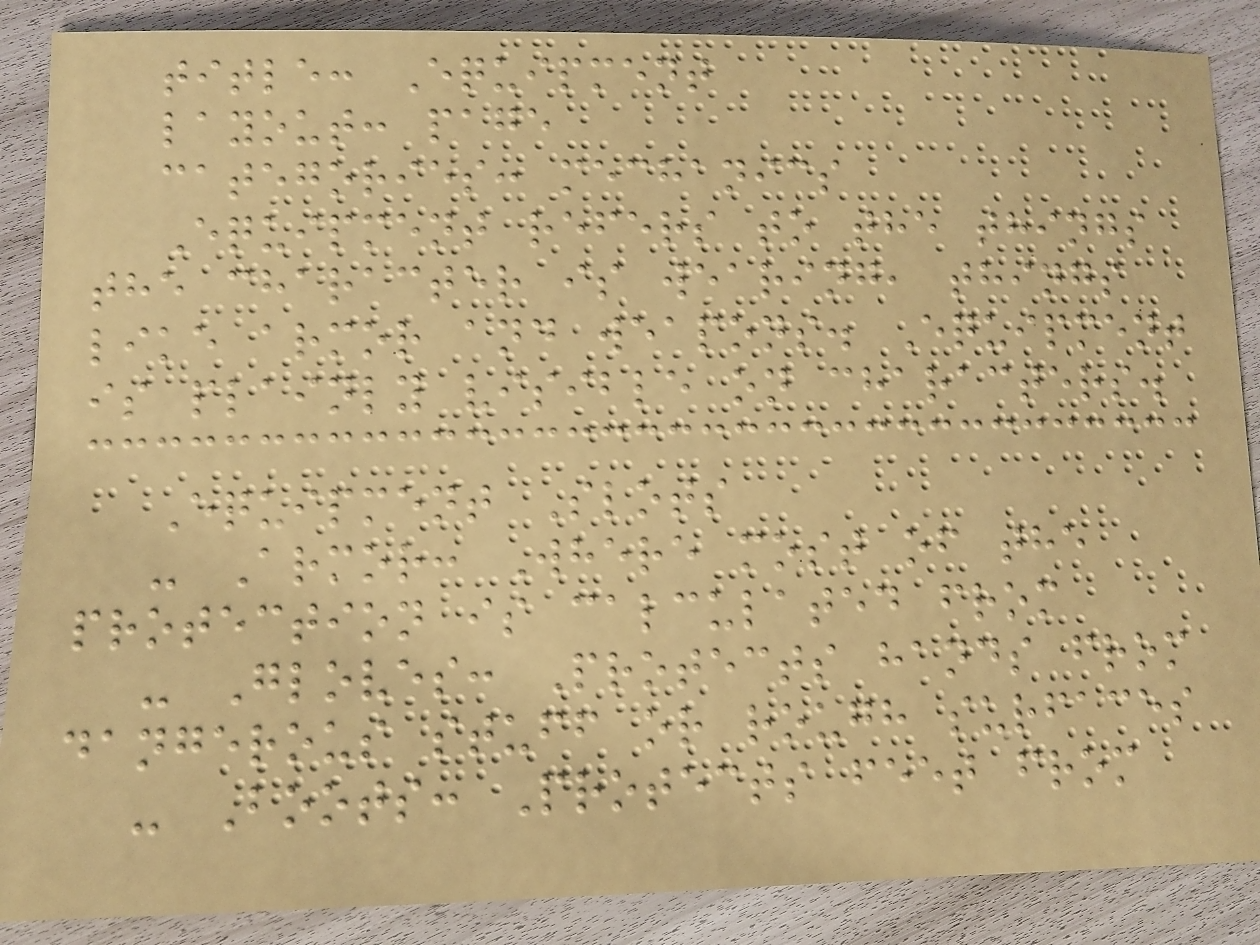title: Equipment
layout: page
categories: mechanics
Equipment refers to the things
the character is wearing, things
like armor and weapons. Equipment
is plainly visible on characters.
Equipment Slots
- Armor: Where most of the
protection is calculated from
- Gloves: Protects hands from
dangerous stuff or rough surfaces
- Boots: Protects feet from
